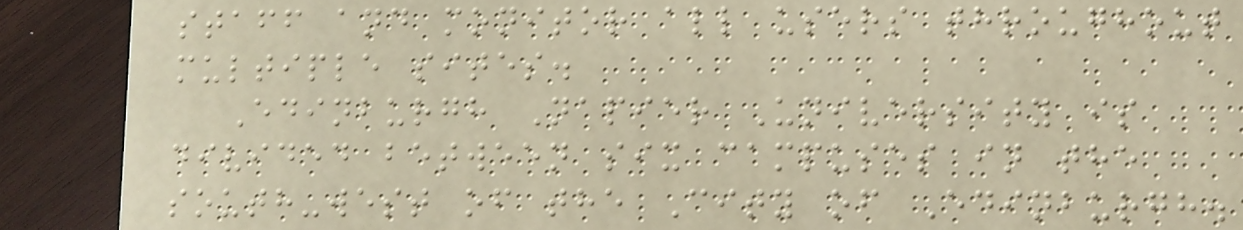staff and monitor all users throughout
multiple sites.
Edinburgh Napier University is
divided between six campuses in the
south-west of the City of Edinburgh.
